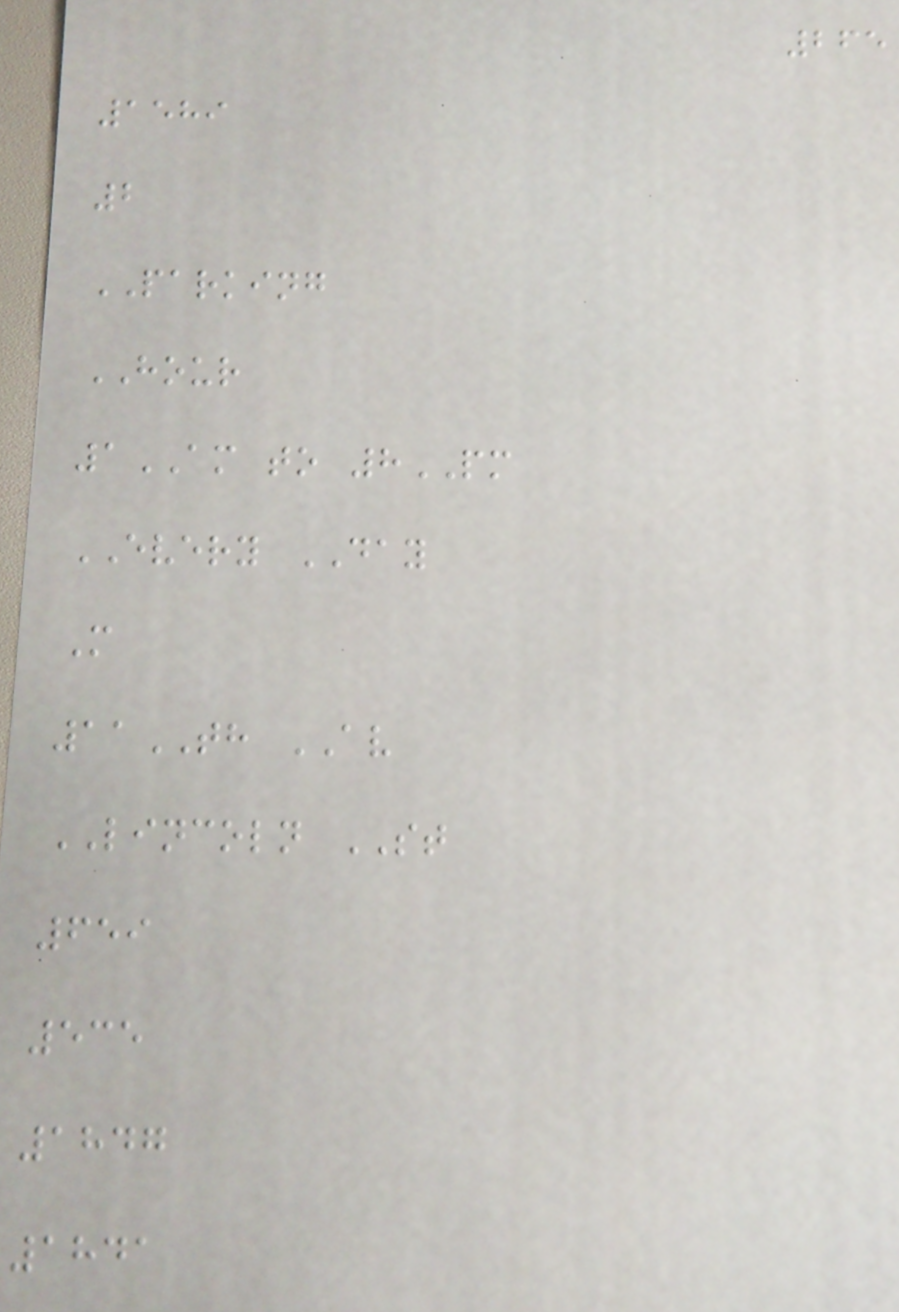265
1589
2
PARKING
HOUR
1AM to 8PM
EVERY DAY
M
11TH AV
LINCOLN ST
659
535
1847
1841
